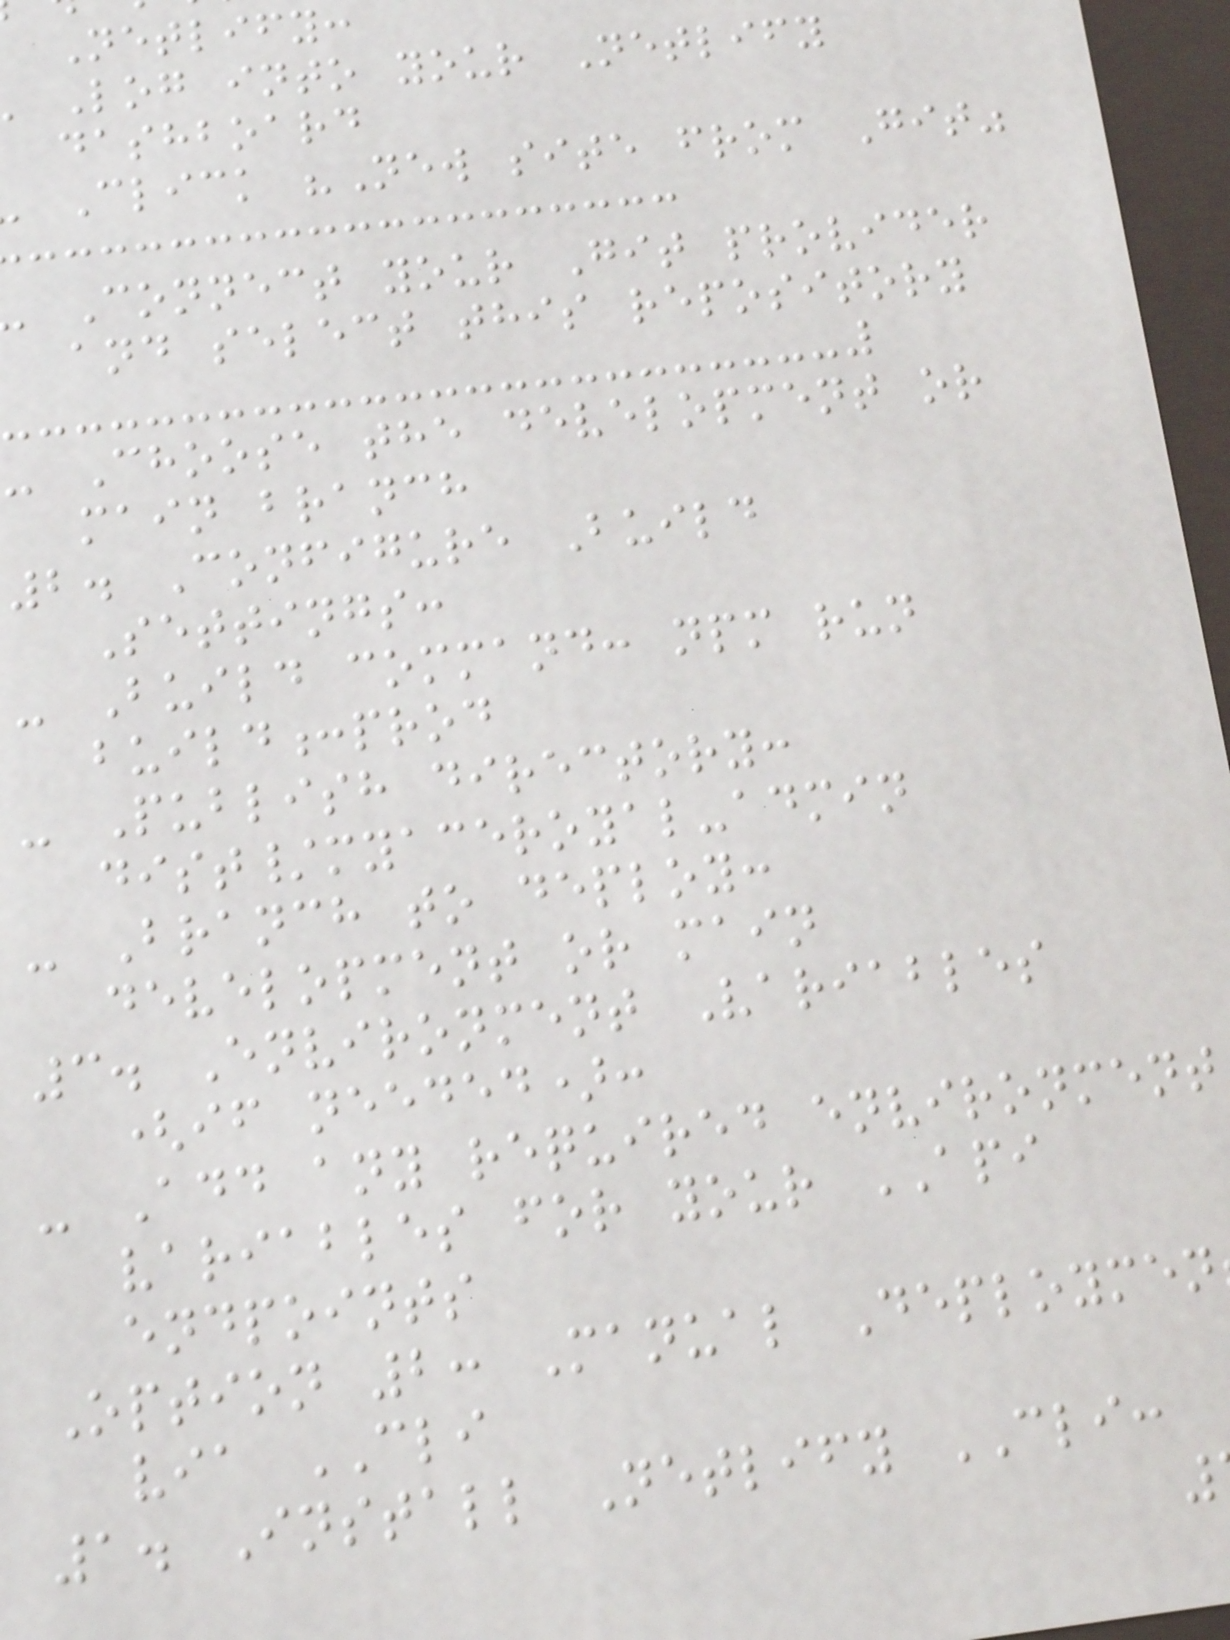Netlify:
Log into your Netlify
dashboard
Click "New site from Git"
Connect your Git provider
and select this repository
- Choose the development or
main branch
2. Configure Build
Settings:
- Build command: npm run
build:prod
- Publish directory:
dist/myaceroyal-admin
- Branch to deploy:
development or main
3. Environment Variables
(if needed):
- Add any required environment
variables for your API
endpoints
Option 2: Manual Deploymen
via CLI
1. Install Netlify CLI:
